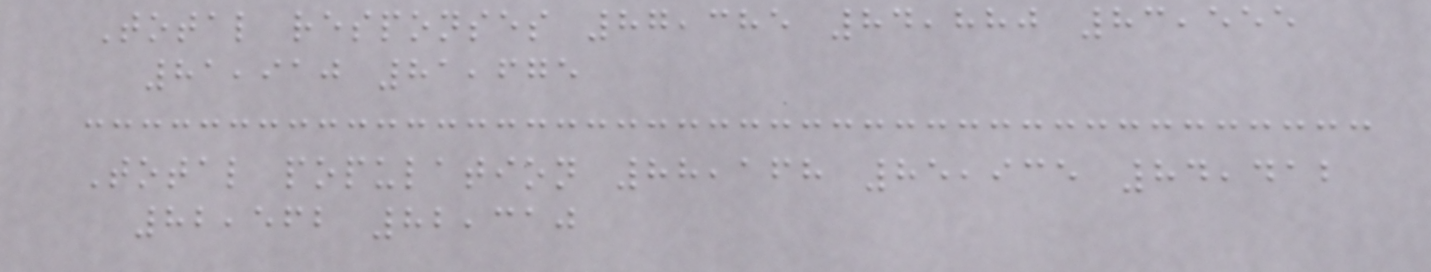Total responses 87,385 84,880 83,555
81,910 81,675
Total population 88,168 85,935 84,412
82,562 82,310
